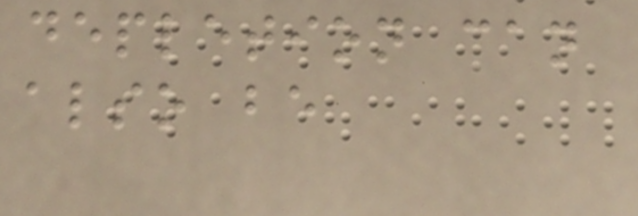depletion can
also be
